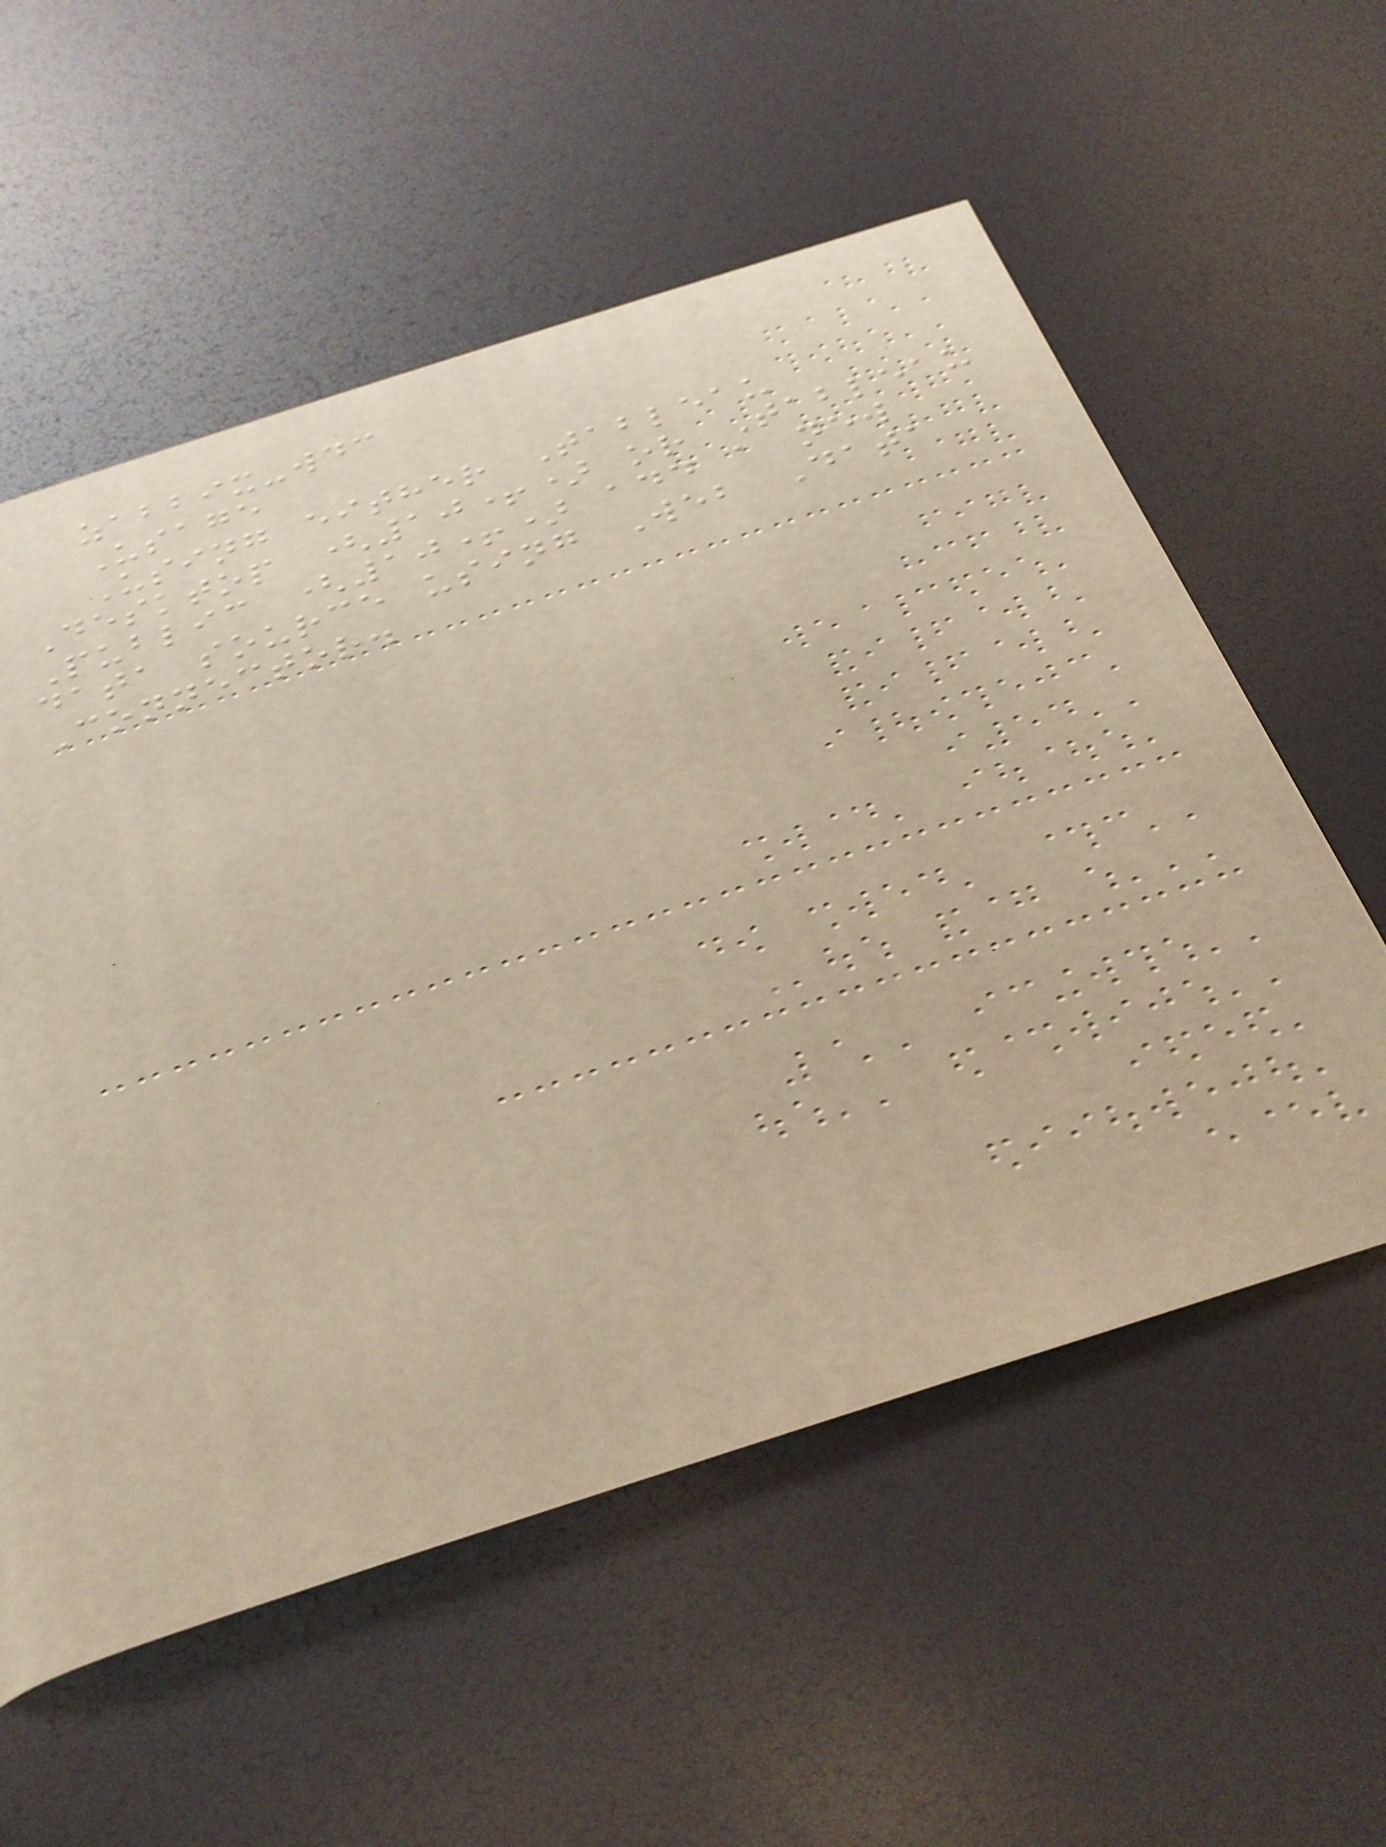zabbix-wdc
Usage
Using either Tableau
Desktop (10+) or Tableau
Public (10+) add a new
data source using Web Data
Connector.
